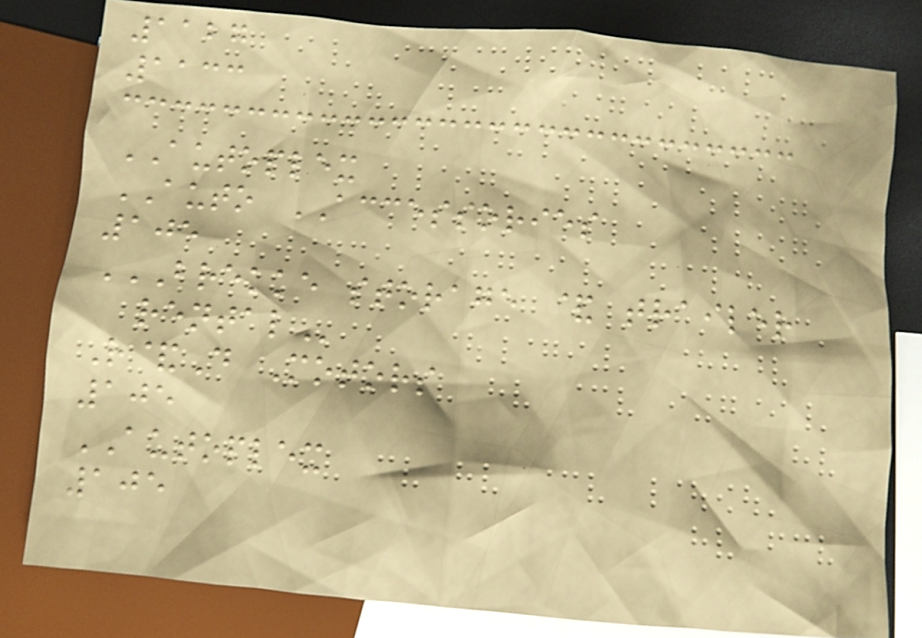1127
1133
AUTOPLEX
AUTO ACCESSORIES
105
BREKKE STORAGE & TRAILER
RENTAL
R&D Motors
105
AUTOPLEX
105
